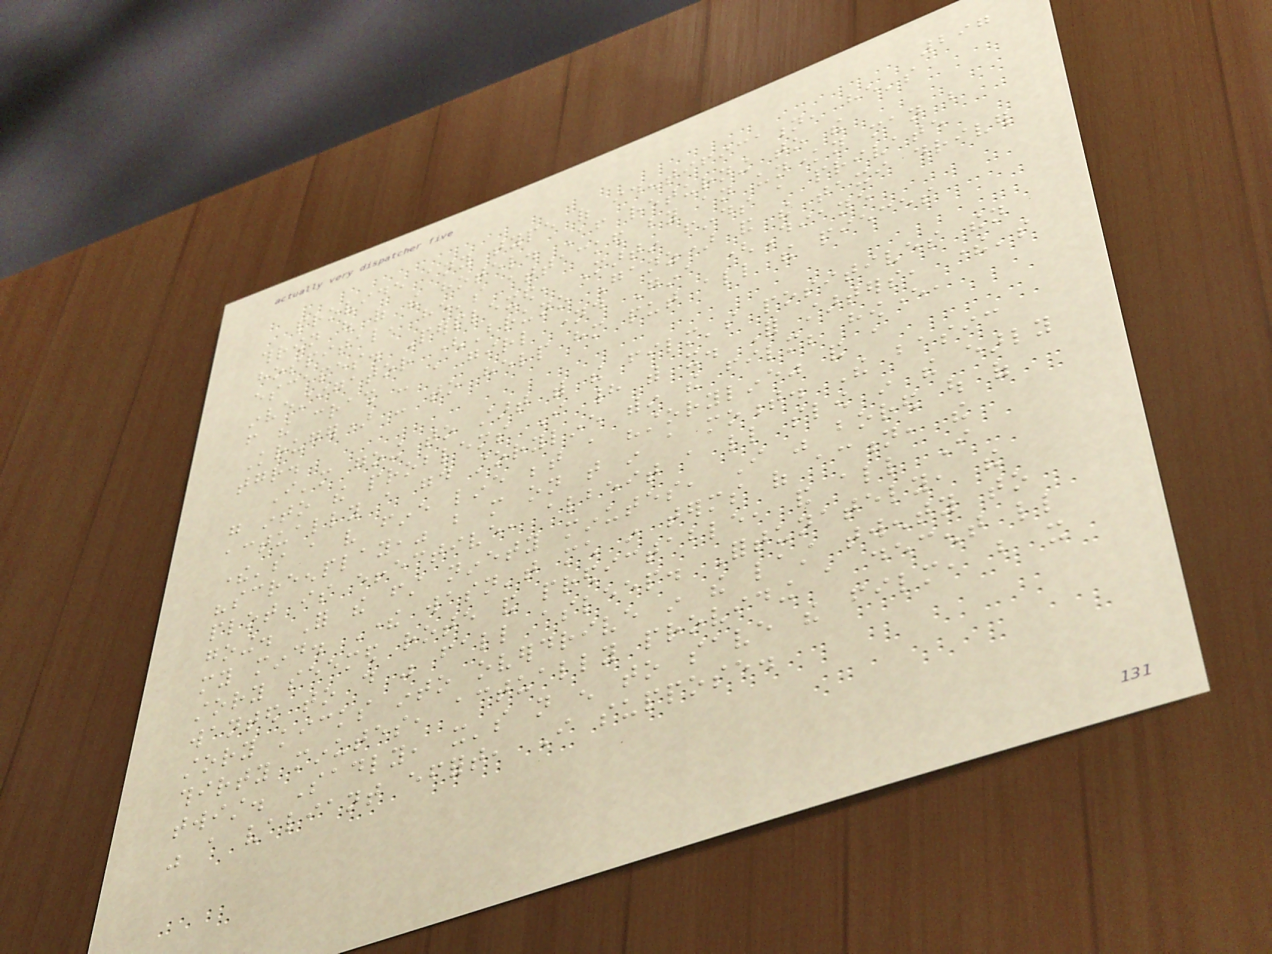297
provide any type of identification, he's
thrown out of the hotel. After returning to the
hospital, he's attacked by an unknown man but
escapes. Perplexed, Martin finds a private
investigator (Bruno Ganz) and the taxi driver
from the crash - a girl named Gina (Diane
Kruger) - to help him put all the pieces
together.
I'm going to start with the film's positives then
go into the problems I had with it. For starters, there's
actually a good storyline within the film; however,
there's a very fine line between a "storyline" and a
"screenplay," but more on that in a moment. The basic
plot is effective, albeit a little slow in the early
going. For the first ninety minutes, I was bored out of
my mind. There wasn't much in terms of action, the
story seemed rote and predictable, and all I
wanted to do was fall asleep. Fortunately, the
story kicks into overdrive in the last twenty to
thirty minutes, actually providing a decent little
twist. Sadly, it's not enough to save the film, but it
was a valiant effort, I suppose.
